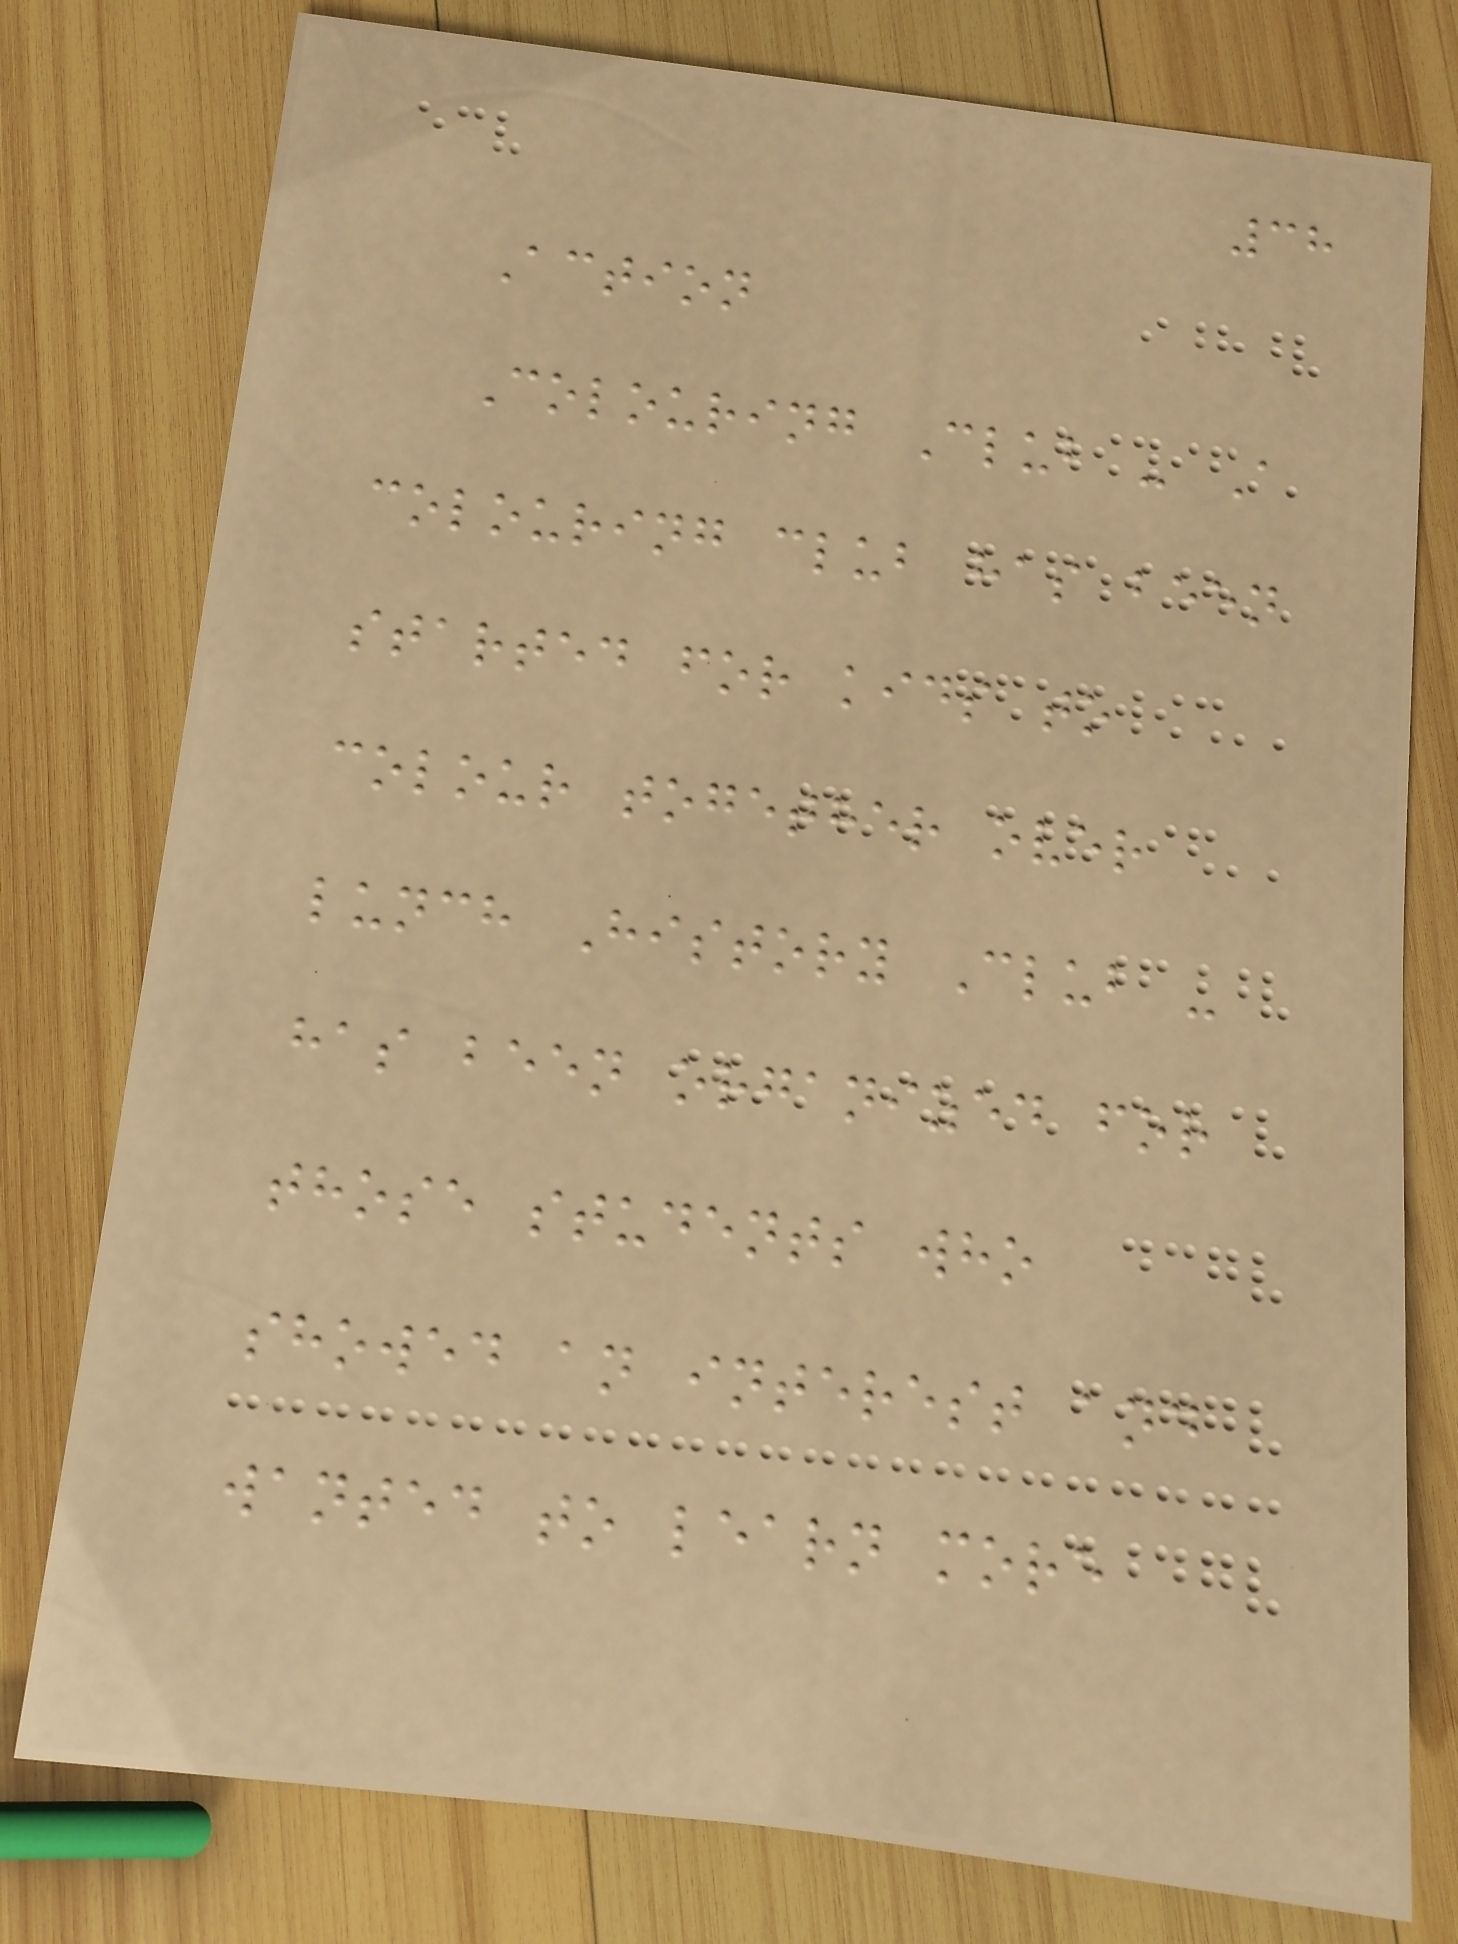38
Action
Colouring Club - A
colouring club has been
started for kids to
colour together over
lunch History Club -
has been organized for
those students who
showed an interest and
wanted to learn more
